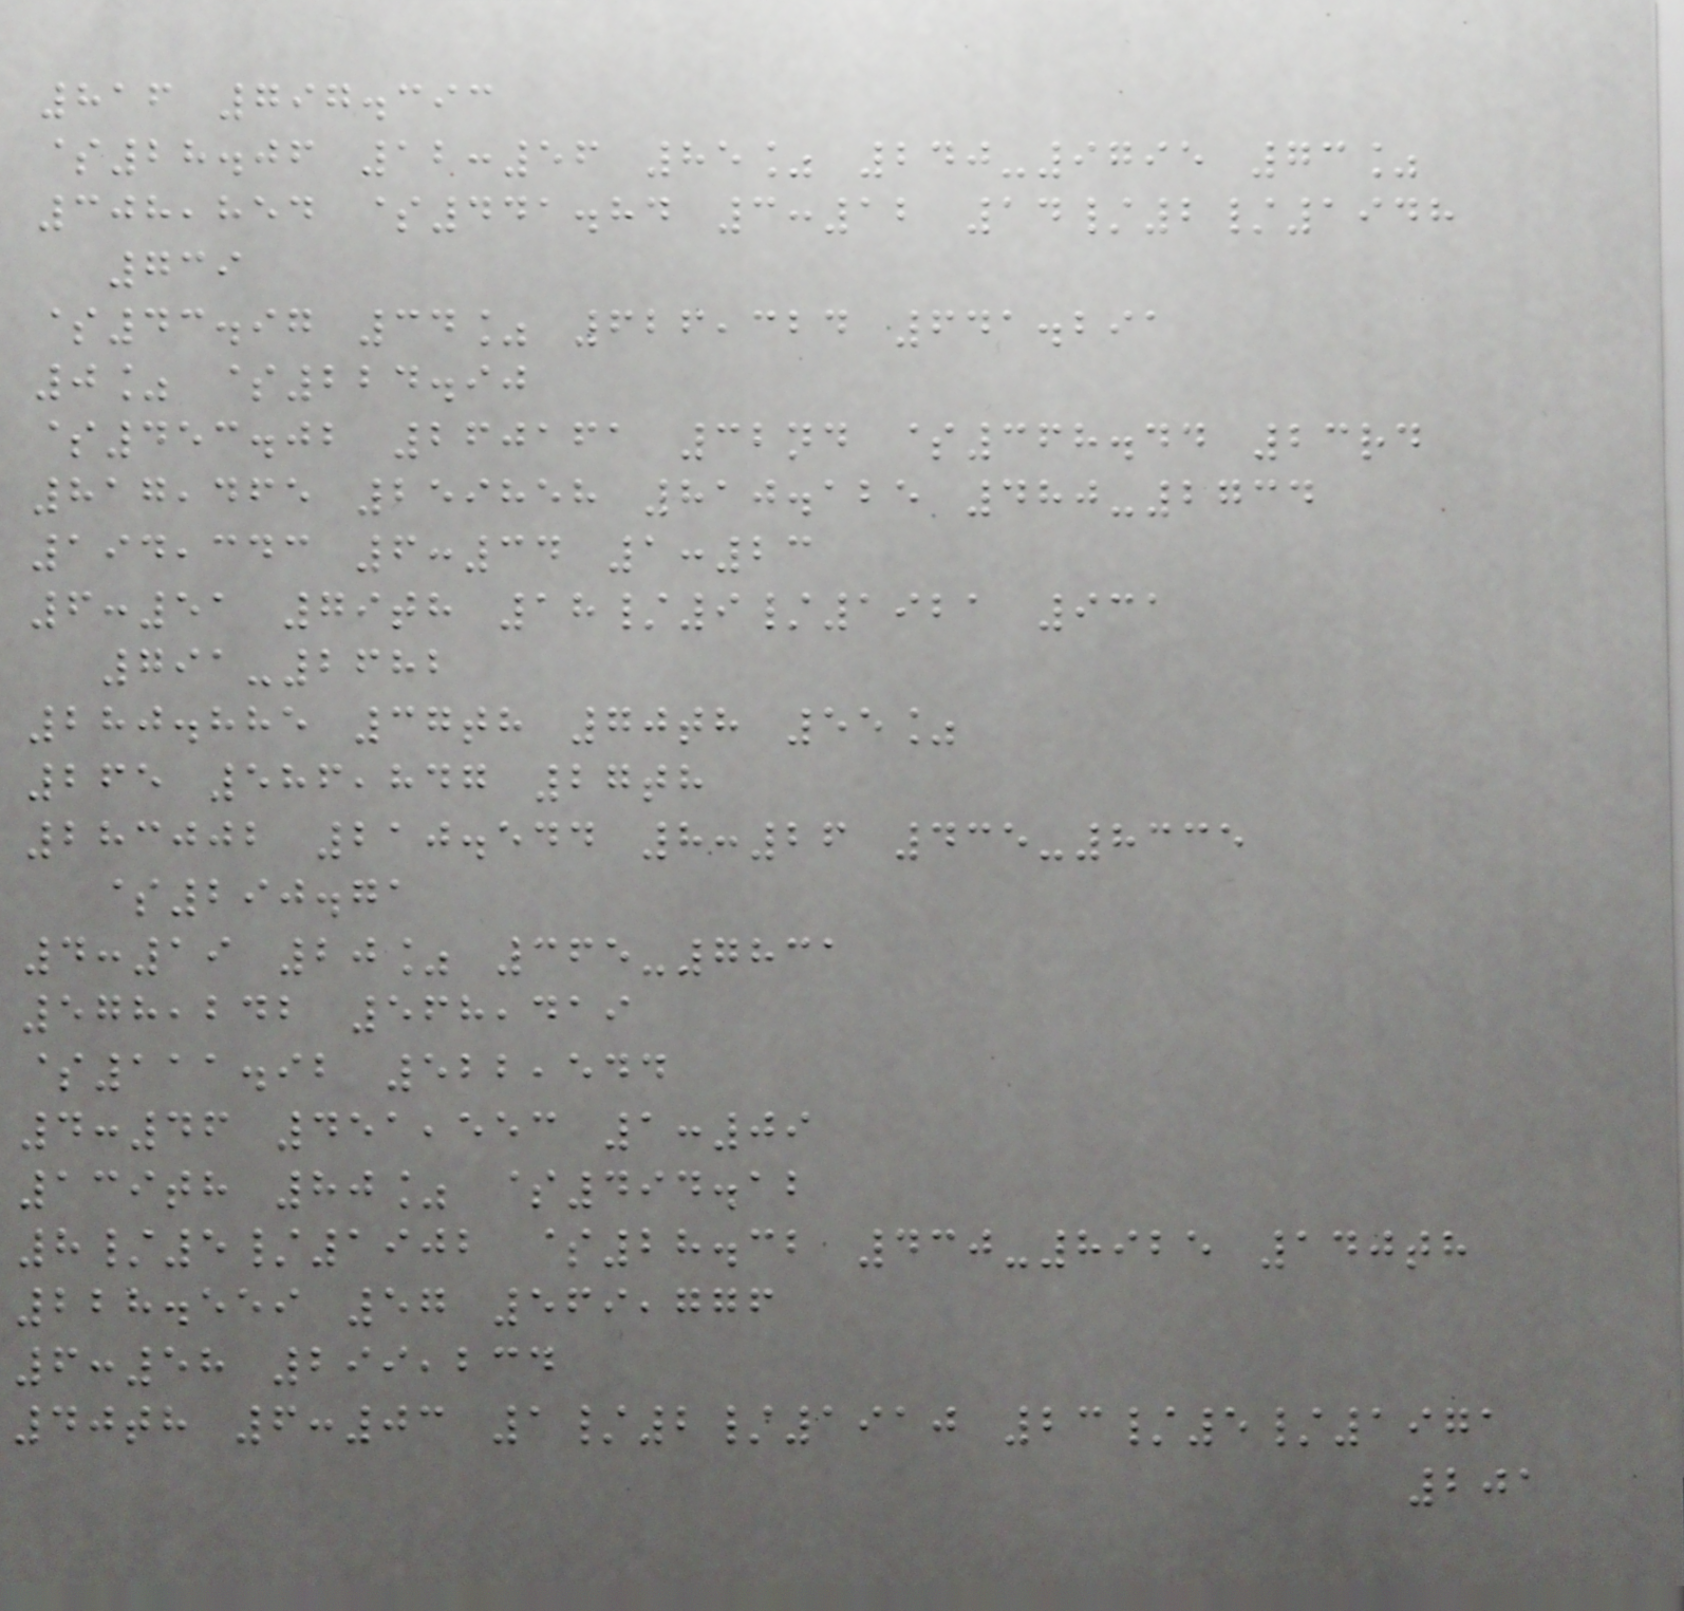816 797.393
$28.06 12:56 85% 240-9795 73%
308,854 $441.84 3:12 14/2/1948
739
$43.97 34% 626,324 641.291
0% $224.90
$453.02 260161 32nd $368.44 23rd
817,465 259858 810.125 480-2734
194,343 6:34 1:23
6:51 79th 18/9/1921 931
791-2682
280.885 37th 70th 55%
265 586,847 27th
283002 210.544 8:26 435-8335
$290.71
4:19 20% 365-7831
578,242 568,419
$111.92 522,544
4:46 451,553 1:09
139th 80% $494.12
8/5/1902 $28.32 430-8925 140th
228.559 57 569,776
6:58 299,234
40th 6:03 1/2/1910 23/5/1971
201
